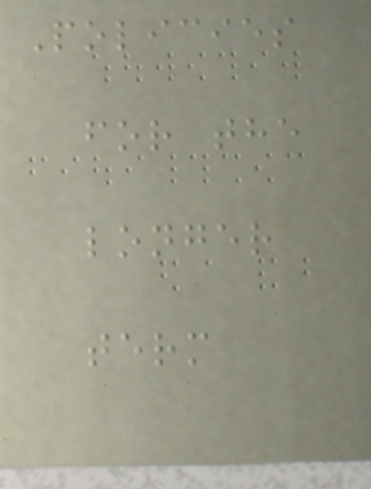Policies
for the
longer
term
